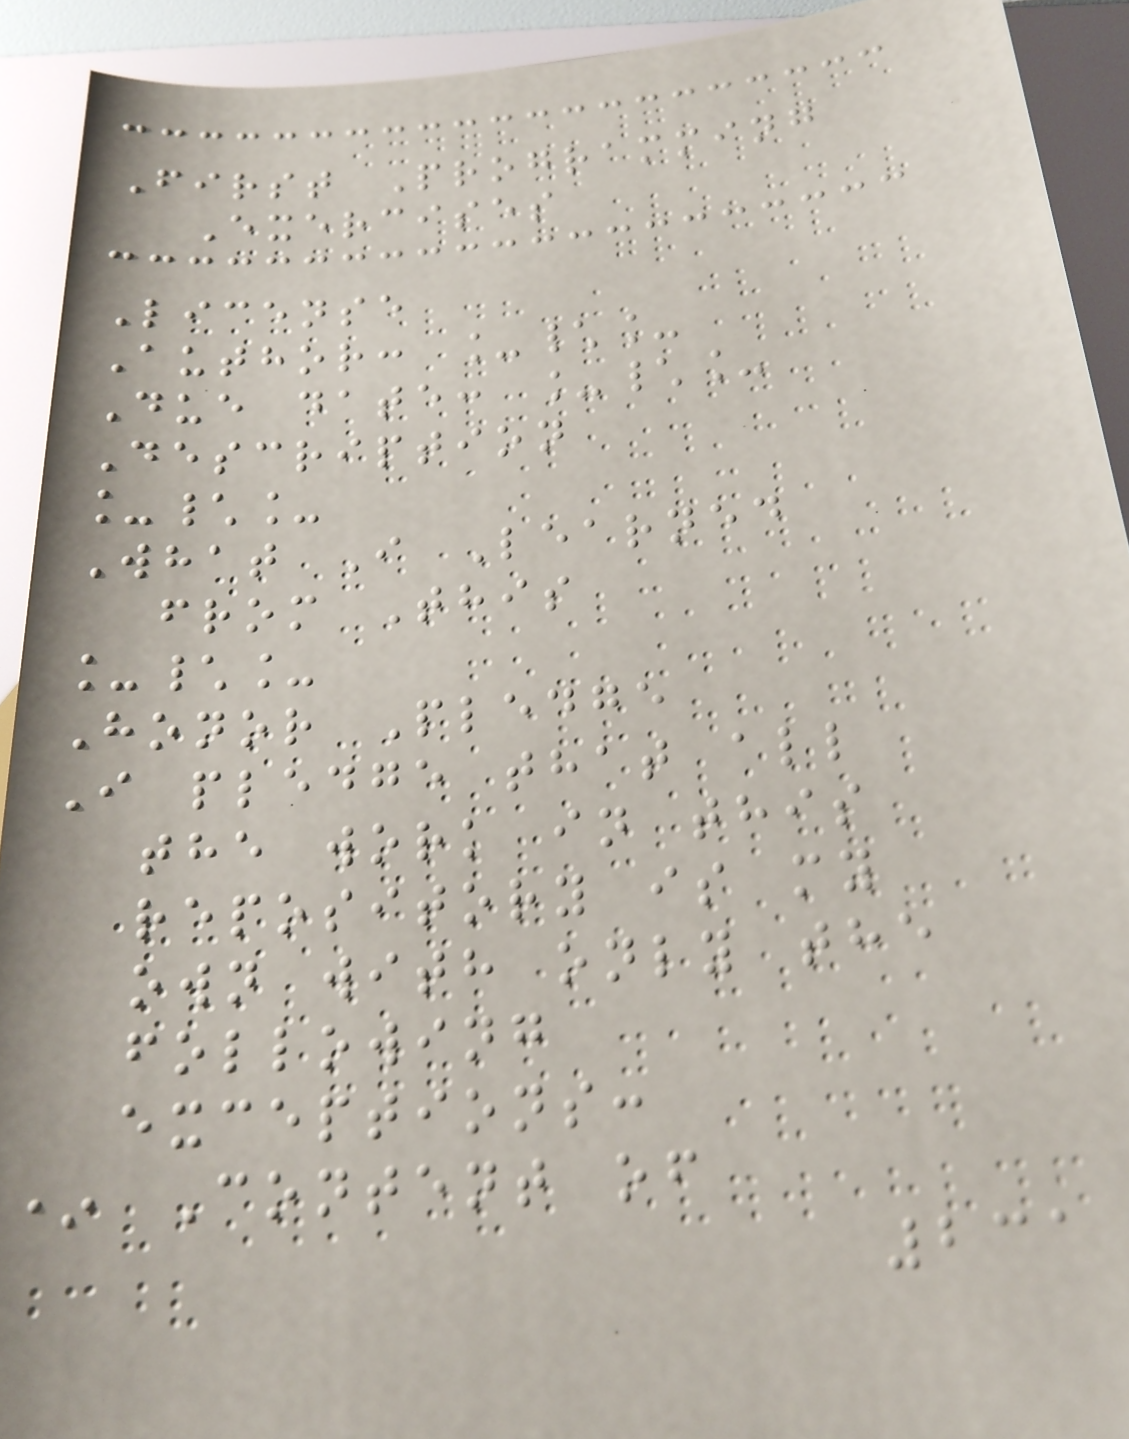First Programming
Exercises
License
Author: _\_
Due date: _\_
Description
_\_
What I Learned
from This
_\_
Honor Pledge
I pledge that all
the work in this
repository is my
own with only the
following
exceptions:
* Content of
231
